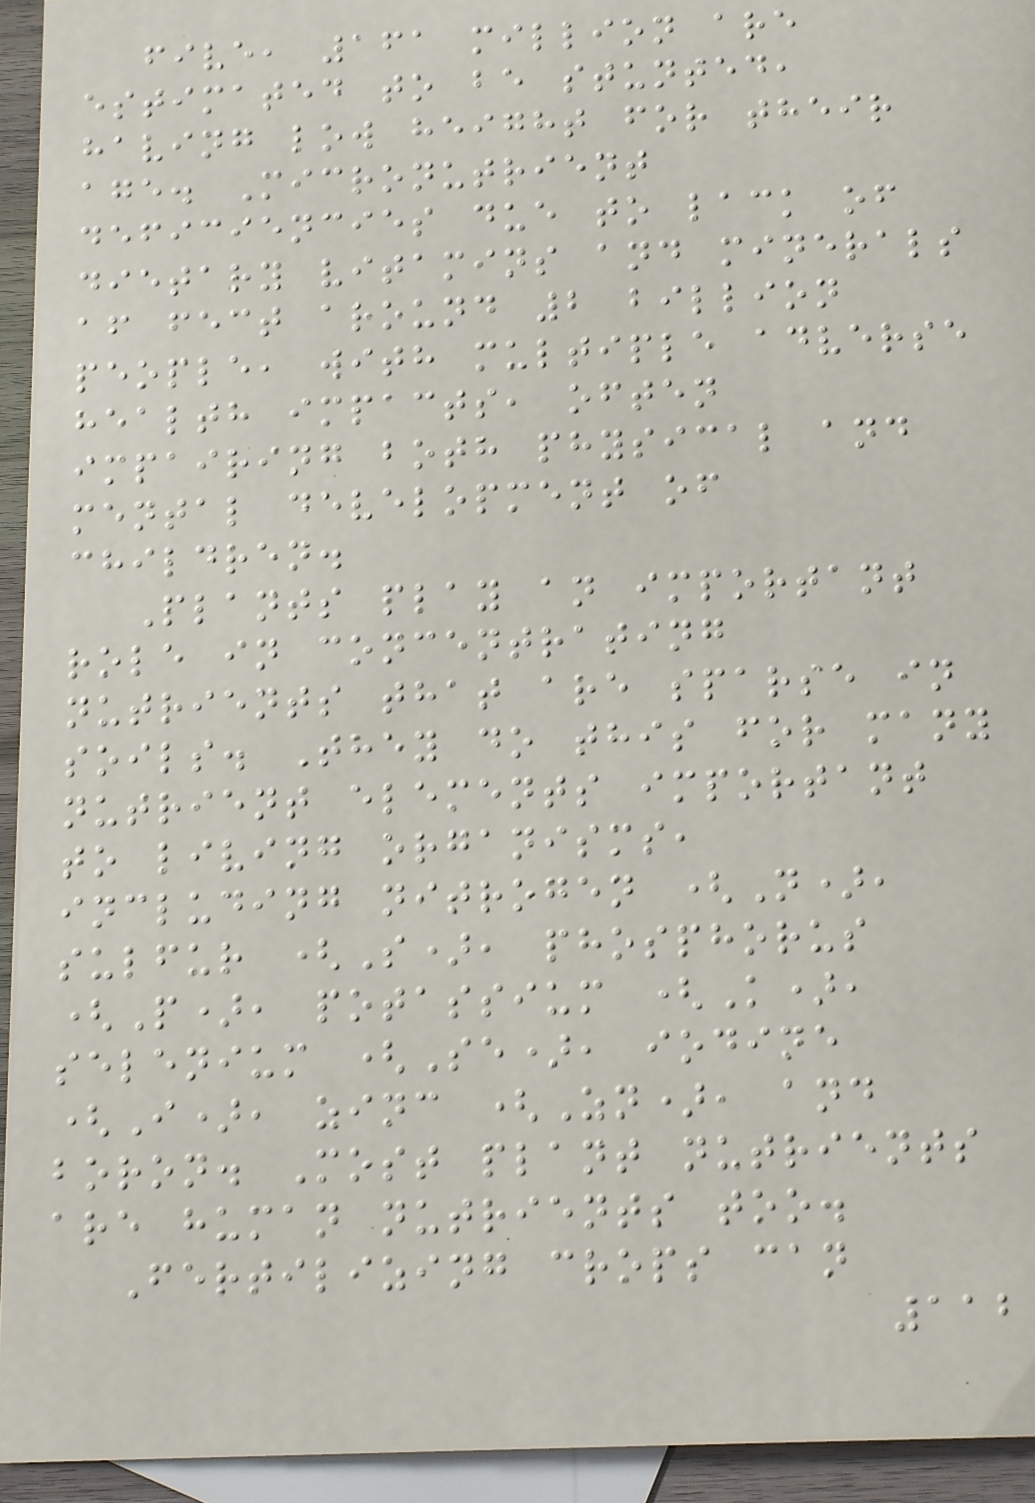five, 161 million are
estimated to be stunted,
having low height for their
age. Micronutrient
deficiencies due to lack of
dietary vitamins and minerals
af fect around 2 billion
people, with multiple adverse
health impacts, often
impairing both physical and
mental development of
children.
Plants play an important
role in concentrating
nutrients that are sparse in
soils. They do this for many
nutrient elements important
to living organisms,
including nitrogen (N),
sulfur (S), phosphorus
(P), potassium (K),
selenium (Se), iodine
(I), zinc (Zn), and
boron. Most plant nutrients
are human nutrients too.
Fertilizing crops can
112
